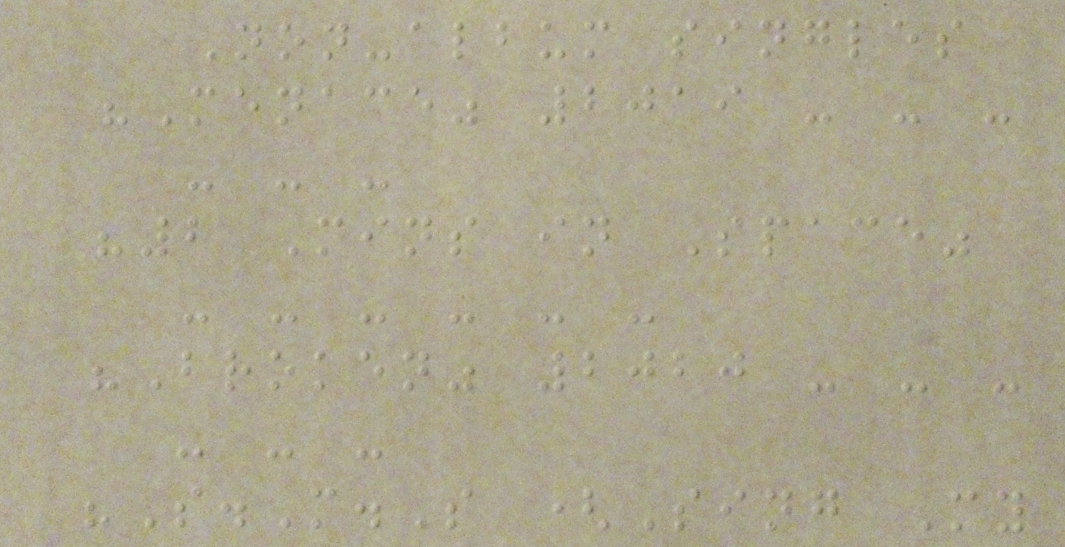Non-album singles
"Menace" 2019 - - -
- - -
"2 Mins in Space"
- - - - - -
"Broken" 2020 - - -
- - -
"S.M.S (Sing My
